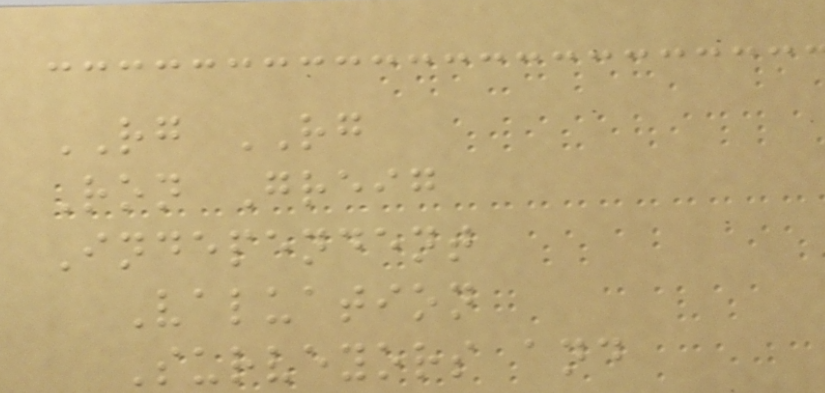RG RG
Ron Greig
Independent
Valuation
Surveyors and
